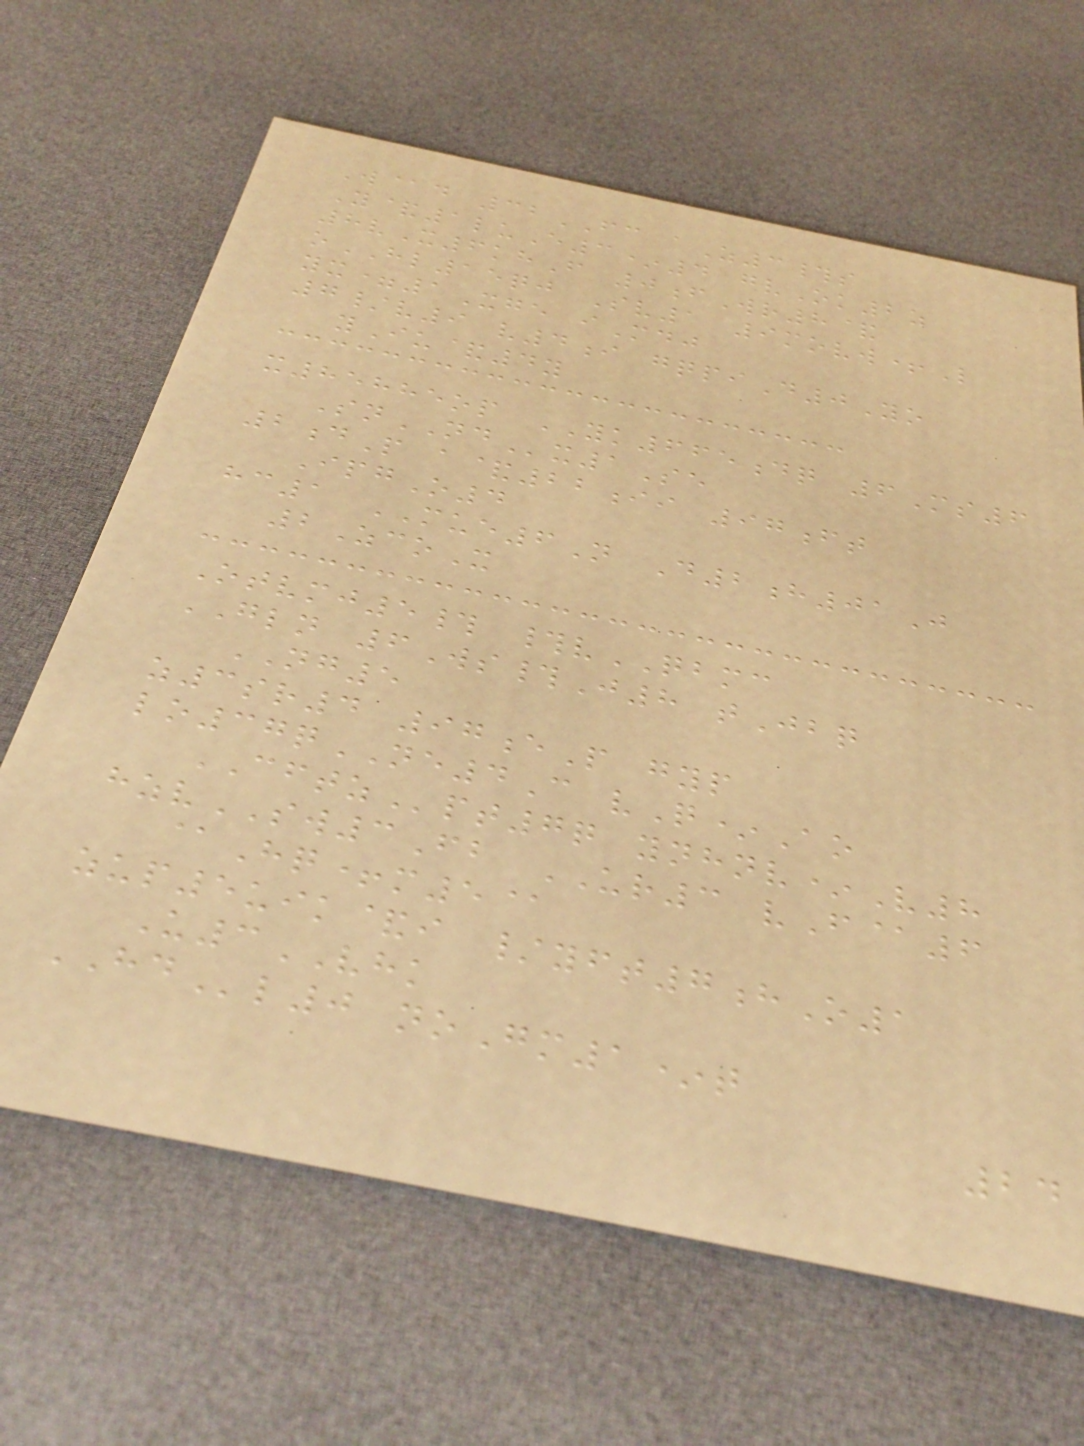W@d 32FC aZ3#s
Y&1luE3*4 gvOk2z
8vX6khF 0fWr8&
oHL15qj Sv1 9movw+L
yx=1Xge iMdj
7/v9 v4i gqpiD0Yo
yIu&4y
x85885op YK665dq 6Ms6
SnNDx1Se
2dP a&22ii 97ft
IpgO4
hc1 MUE6N D2h01J
2ZcoX
Otvmj5# #vQBMC
GLN 6Ws#J8 tJbq
NG5
z3sr4 97eP gyp
lo37qNE4C vQ*Ao
CFTZpt7q ynhnv*V8
hzvSW3Fb UR3 vF@6
@Hq+m5@
zup5uik&i /yft7hO1
U3VHK
HDl0 noGm1*t
24
